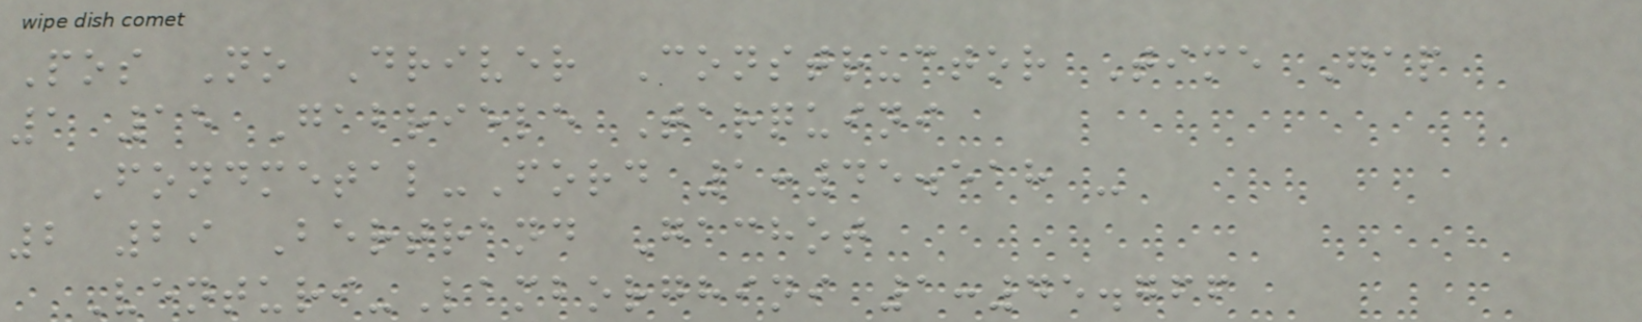Pos No Driver Constructor Time Gap
1 15 Gabriele Tarquini
Fondmetal-Ford 1:45.518 -
2 29 Bertrand Gachot
Venturi-Lamborghini 1:45.766
